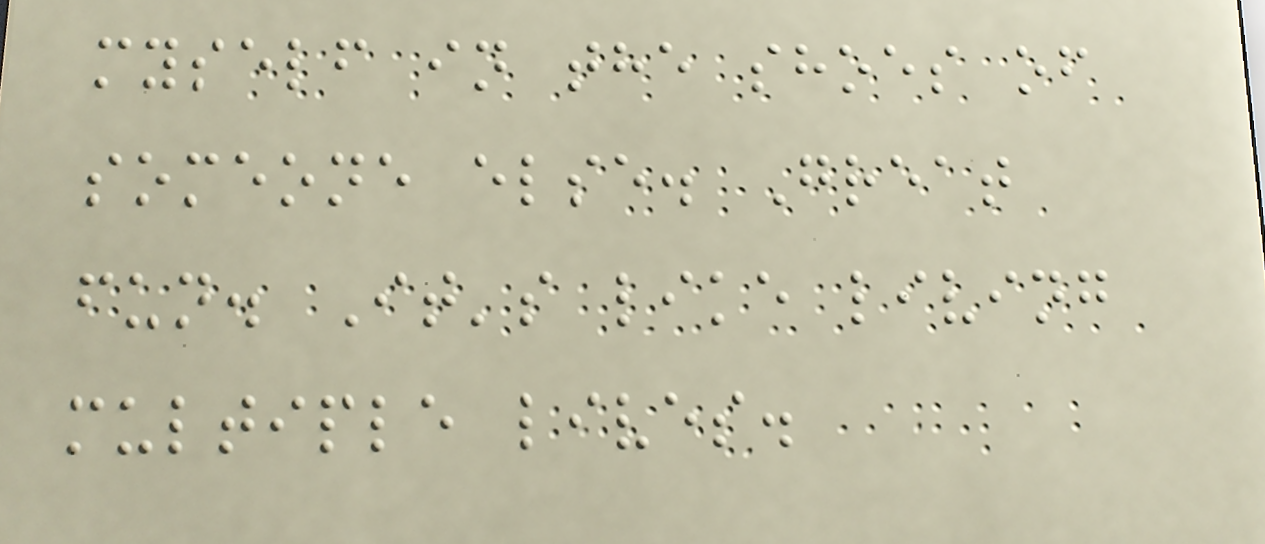myself in the shoes of
someone else. Great
fun. It's like living
multiple lives.
